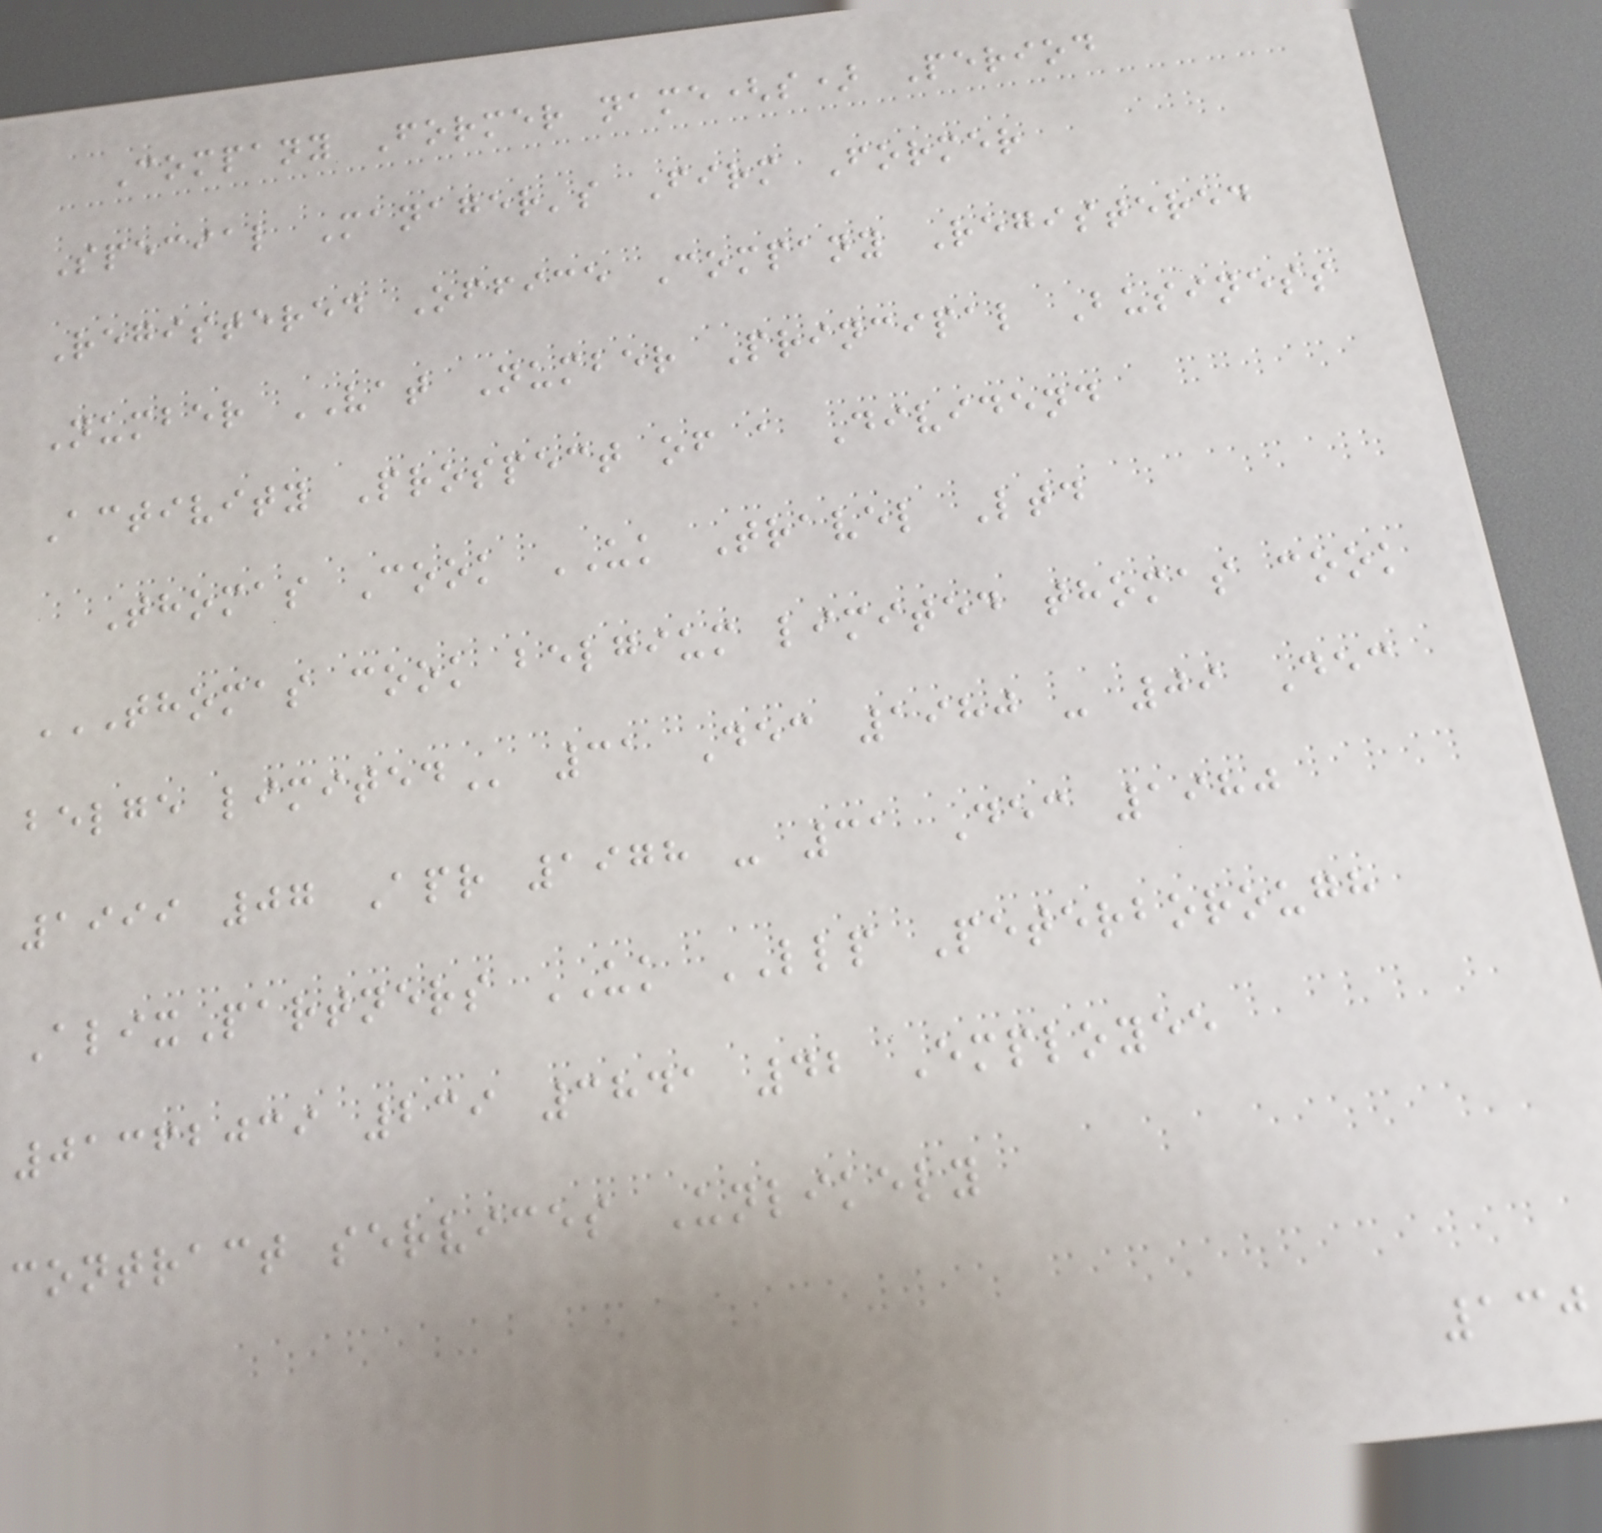Company Former name(s) Period
Special Manager's Firm Former
Registered Office Company Registered
Number VAT Number Principal Business
Activity Prospect of a Dividend
Thomas Cook UK Travel Ltd
THOMAS COOK BELGIUM LIMITED THOMAS COOK
BELGE LIMITED 31 Dec 1980 - 09 Dec
1999 07 Apr 1978 - 31 Dec 1980
AlixPartners UK LLP Peterborough
01362039 239 3841 42 Employee
contract services Unlikely
130
